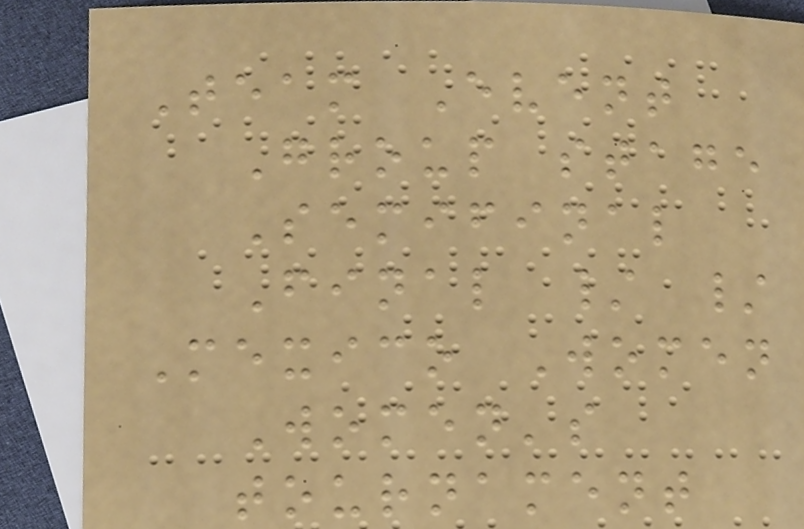Team Event
Group stage
Semifinal
Final / /
Mexico Women
Women's
tournament
